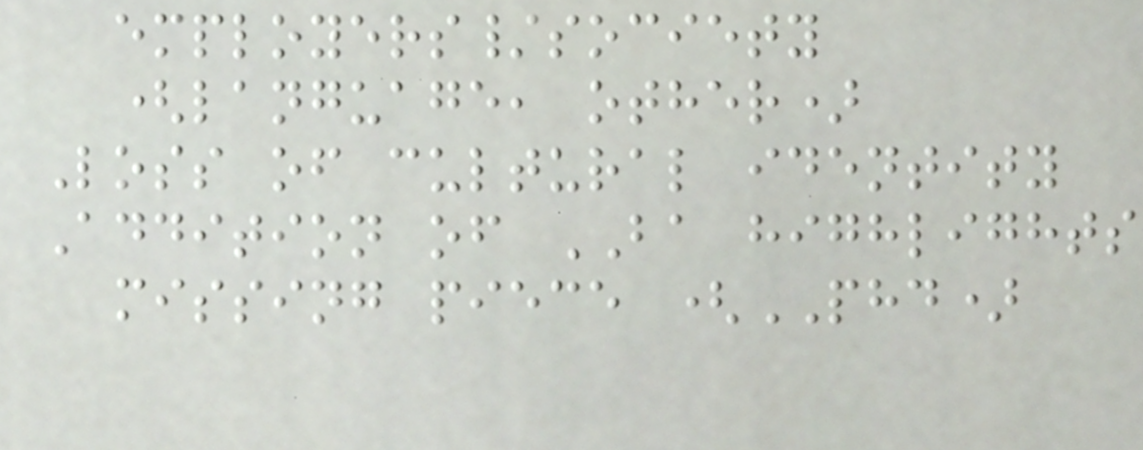employers/society
(language, other)
Loss of cultural identity
Addition of BA highlights
missing piece (PHD)
